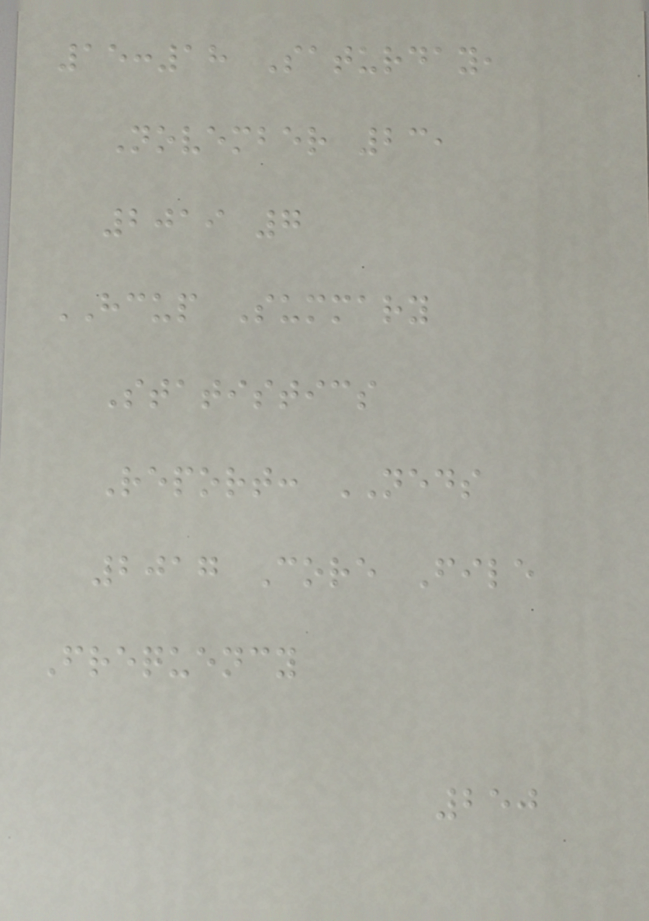15:18 Saturday,
November 23,
2019 7
HCUP Summary
Statistics
Report: NEDS
2017 Core File
Frequency
250
